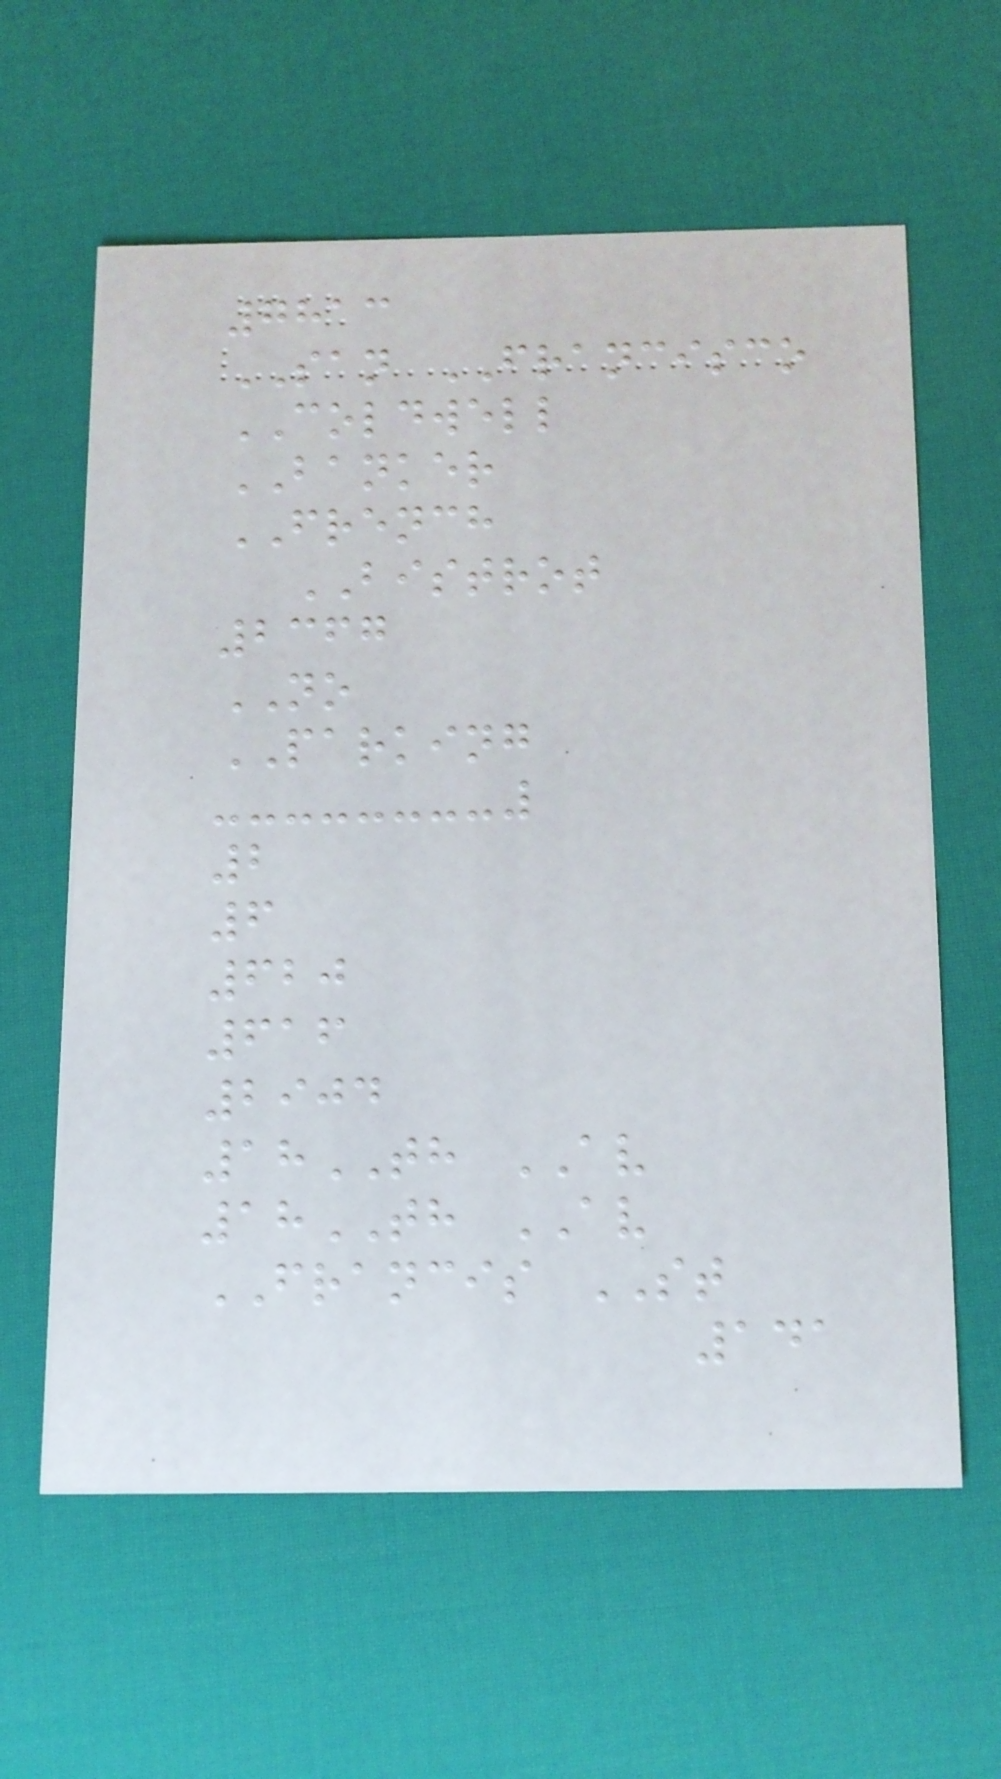7813
SAN FRANCISCO
COLDWELL
BANKER
FRENCH
BISTROT
2367
NO
PARKING
2
6
620
616
2904
18TH AV
18TH AV
FRANCIS ST
141
